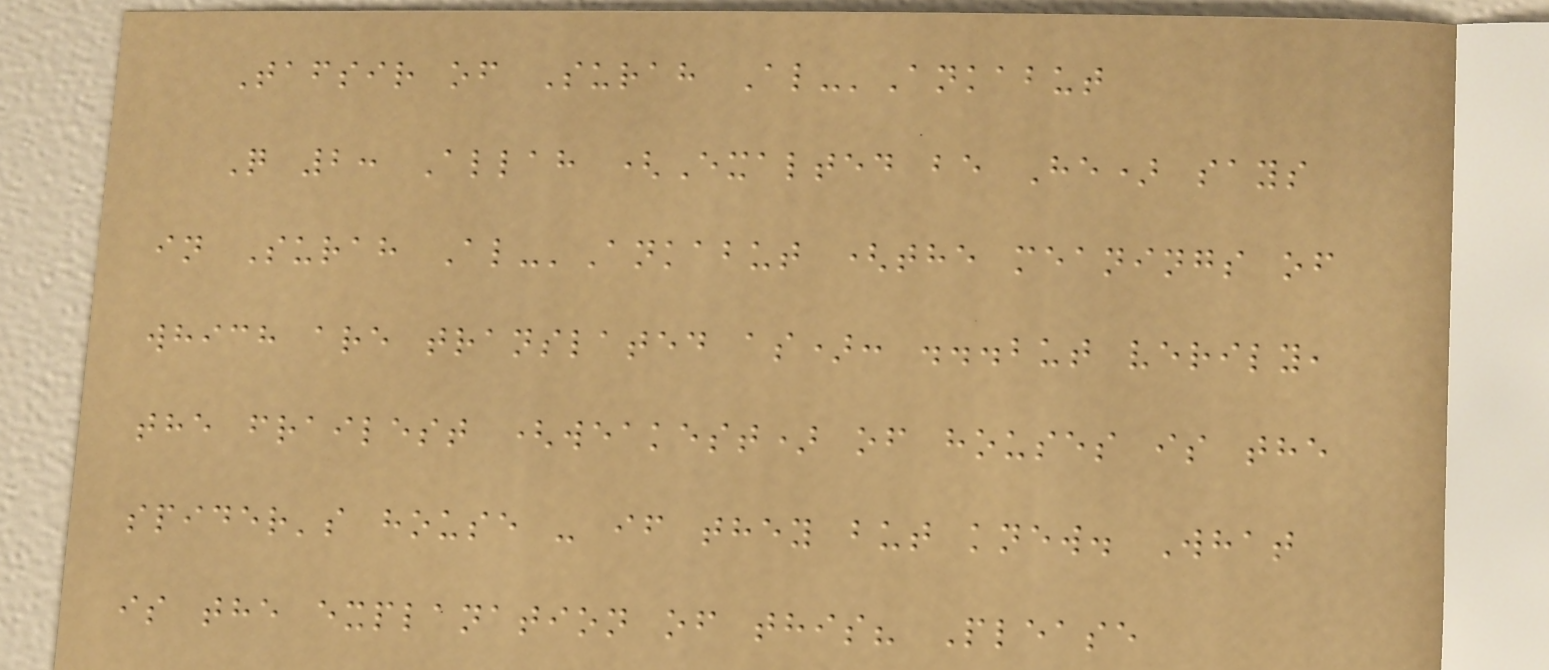Tafsir of Surah Al-'Ankabut
Q 2: Allah (Exalted be He) says
in Surah Al-'Ankabut (the meanings of
which are translated as): ...but verily,
the frailest (weakest) of houses is the
spider's house - if they but knew. What
is the explanation of this? Please
